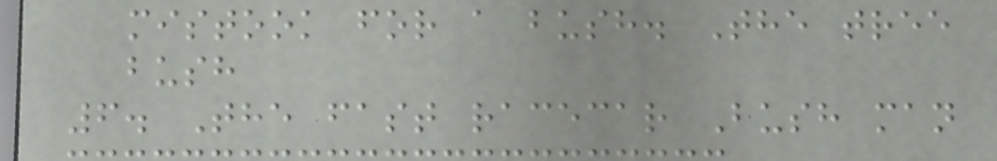mistook for a bush. The tree
bush
6. The fast racecar Bush man
